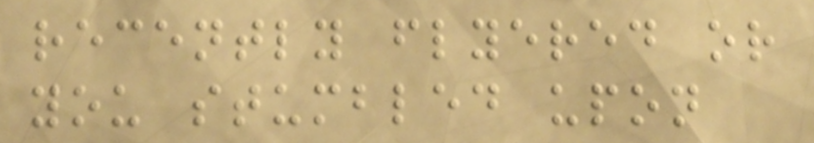recently flyered or
you stumbled upon
